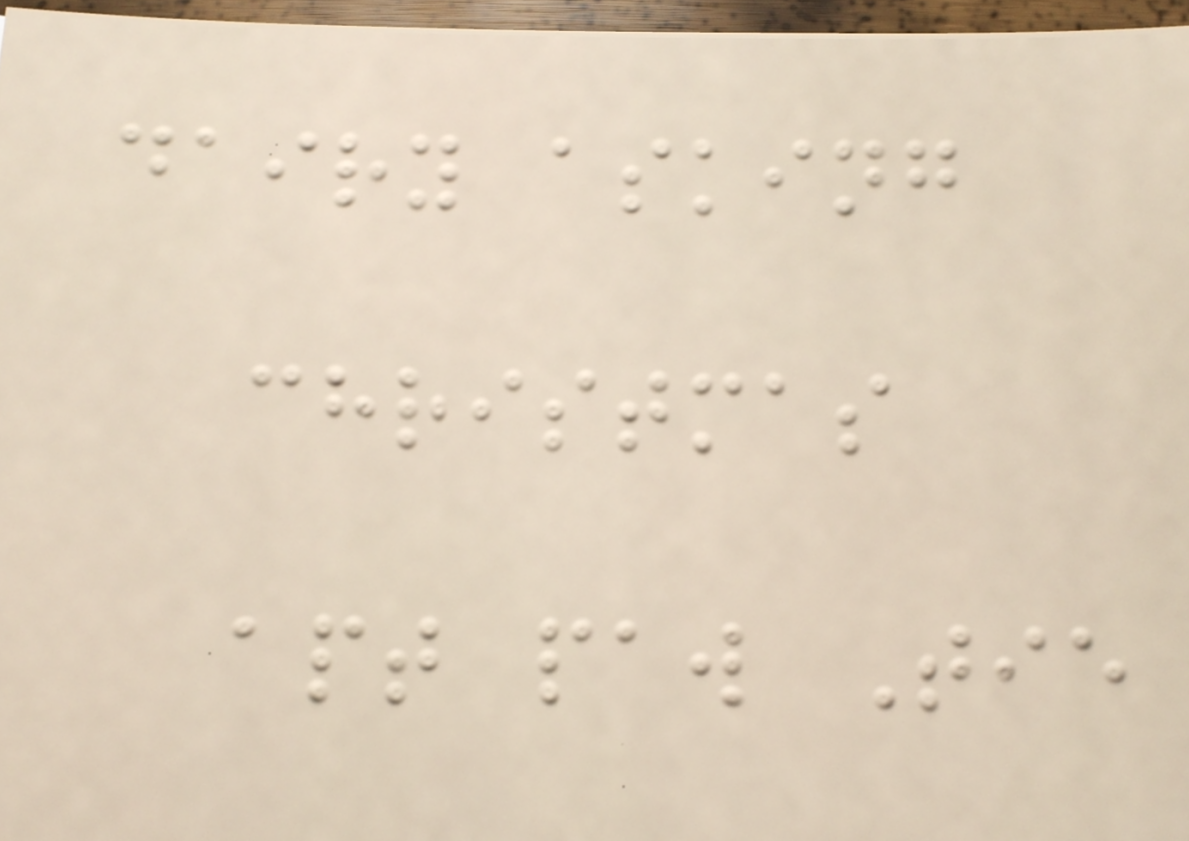dairy asking
christmas
apt paw Tie
